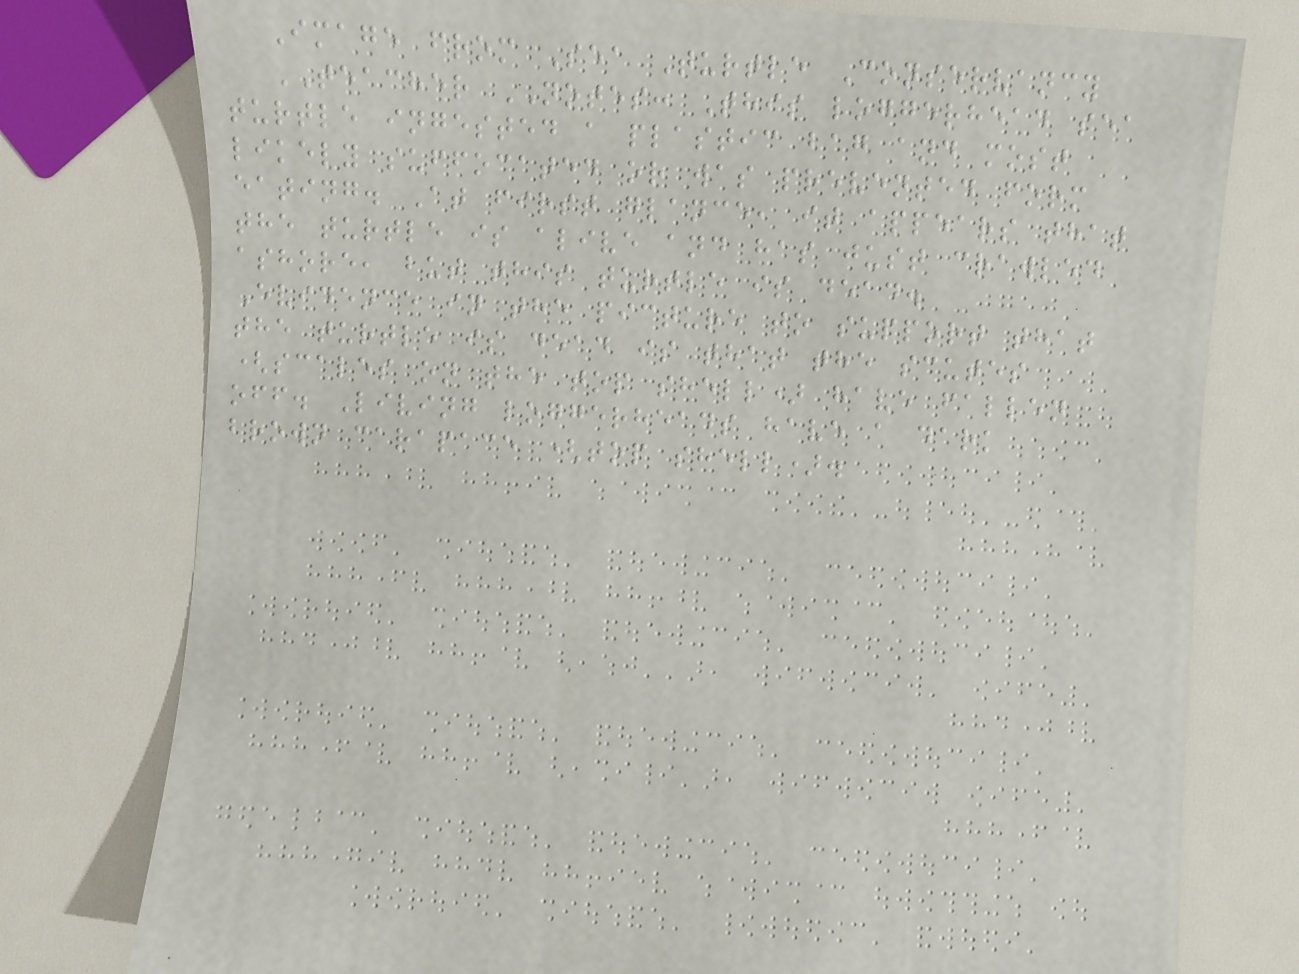Image from Sea Turtle Conservancy
TEACHER NOTES: This loggerhead sea
turtle ingested a plastic bag and most
likely suffocated or was prevented form
eating. At first glance, it appears that
the turtle is alive and has just crawled
ashore, but this turtle is dead.
Evidence in the picture to support that
the turtle is dead is that the scutes
(scales on the top shell) have fallen
off. Living loggerheads have a dark
brown carapace (top shell).
